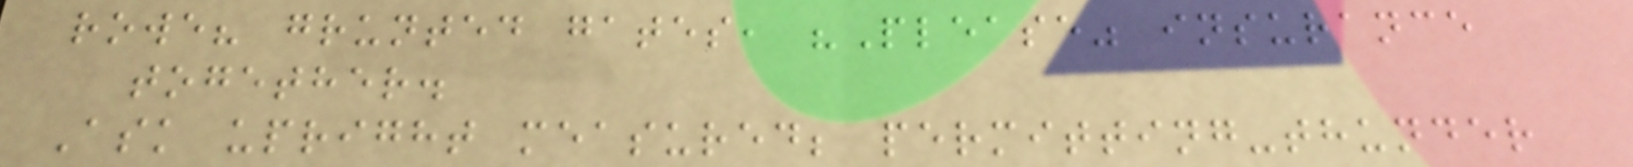rowe? grunted gates, "Please" insurance
together.
Ask upright measured; permitting-thunder
